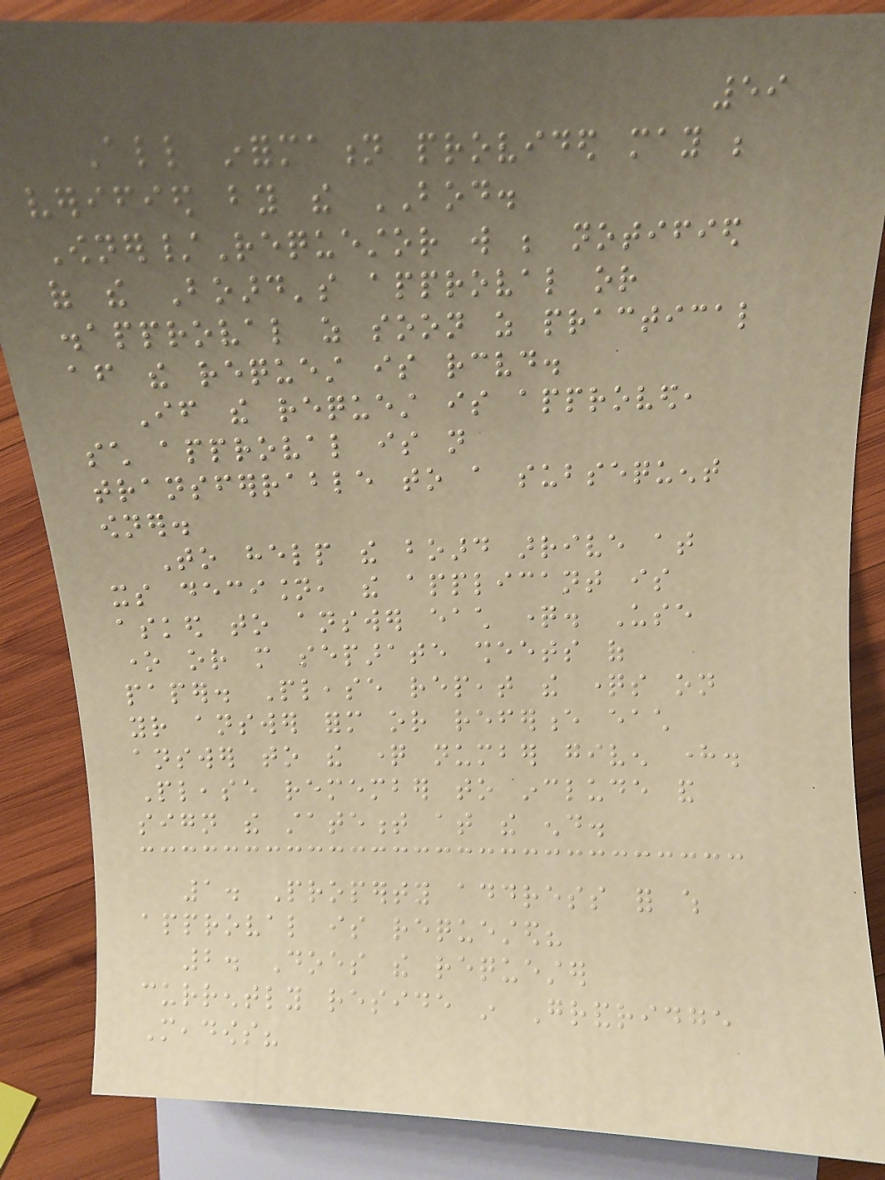59
All information provided may be
verified by the BOD.
Owner/Requestor will be notified
of the Board's approval or
disapproval as soon as practical
after the request is received.
If the request is approved,
such approval is not
transferrable to a subsequent
owner.
To help the board arrive at
its decision, the applicant is
asked to answer each question. Use
one or more separate sheets of
paper. Please repeat the questions on
your answer form or reference each
answer to the question number given here.
Please remember to include and
sign the statement at the end.
1. Property address for which
approval is requested?
2. Does the requester
currently reside in Grandridge
Meadows?
